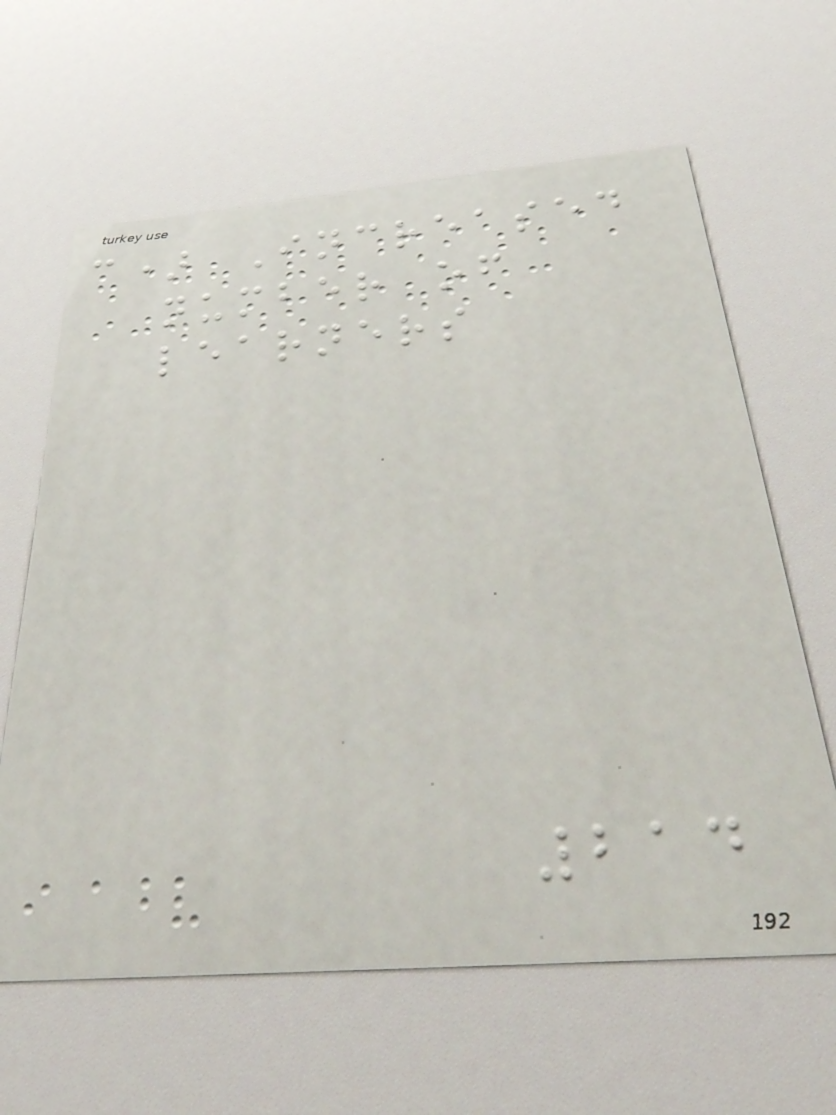c) Increased
number of
learners
214
